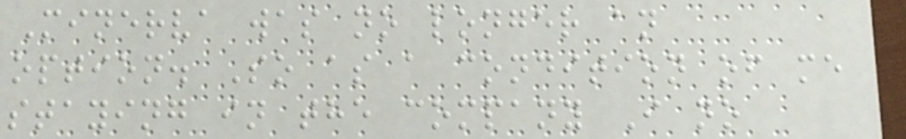Minerva was no longer an
option. So as a condition of me
staying in the company I no
